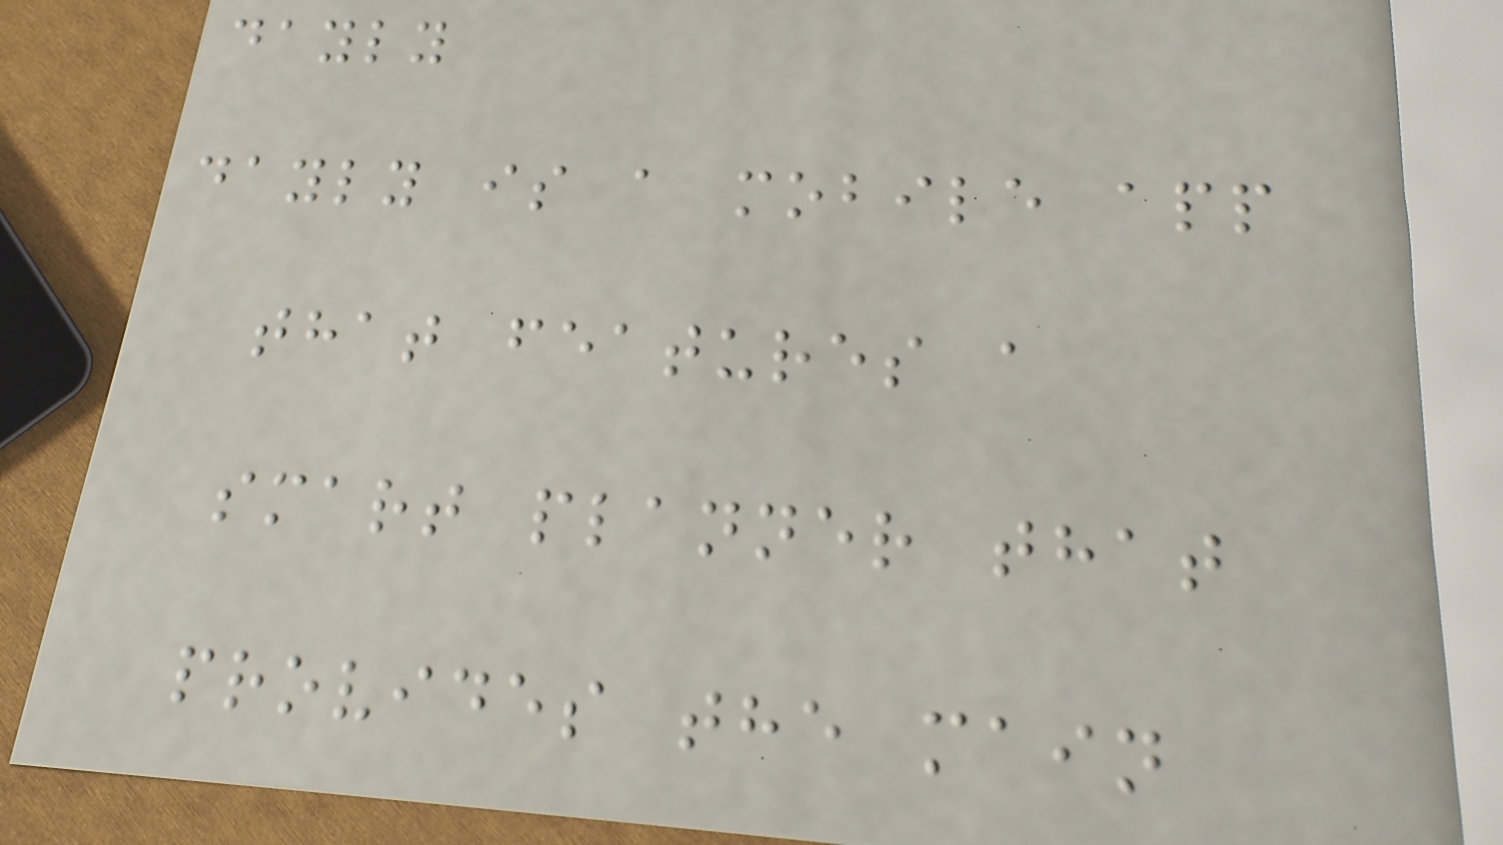dayly
dayly is a mobile app
that features a
smart planner that
provides the main
